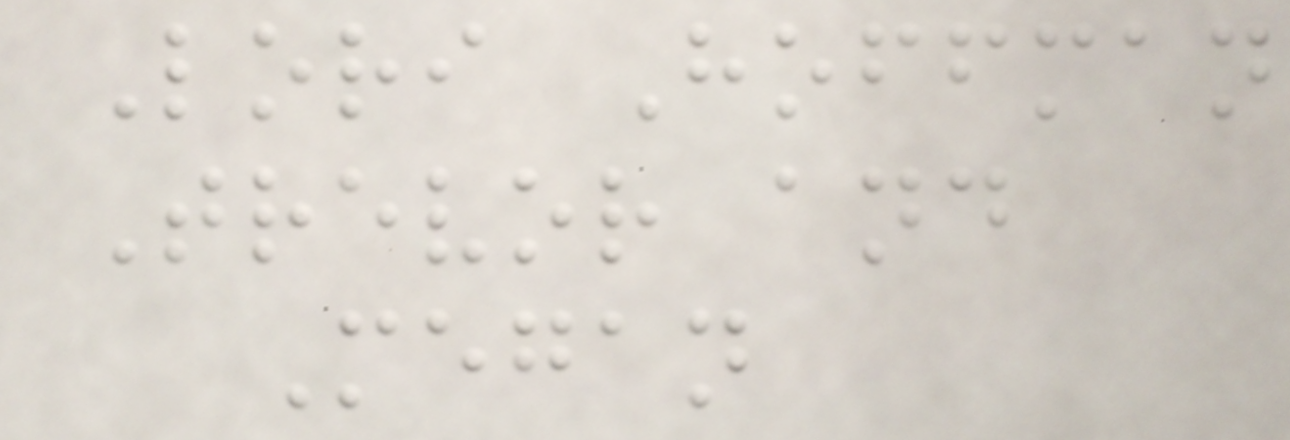Lori Hoffman
Trevor and
Megan
